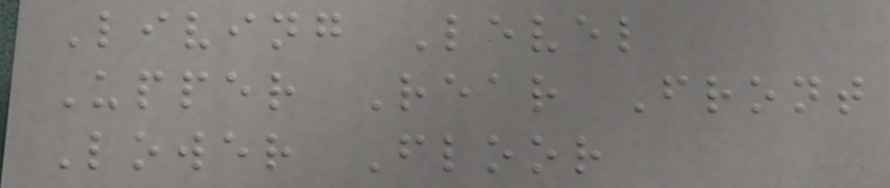Living Level
Upper Rear Front
Lower Floor
